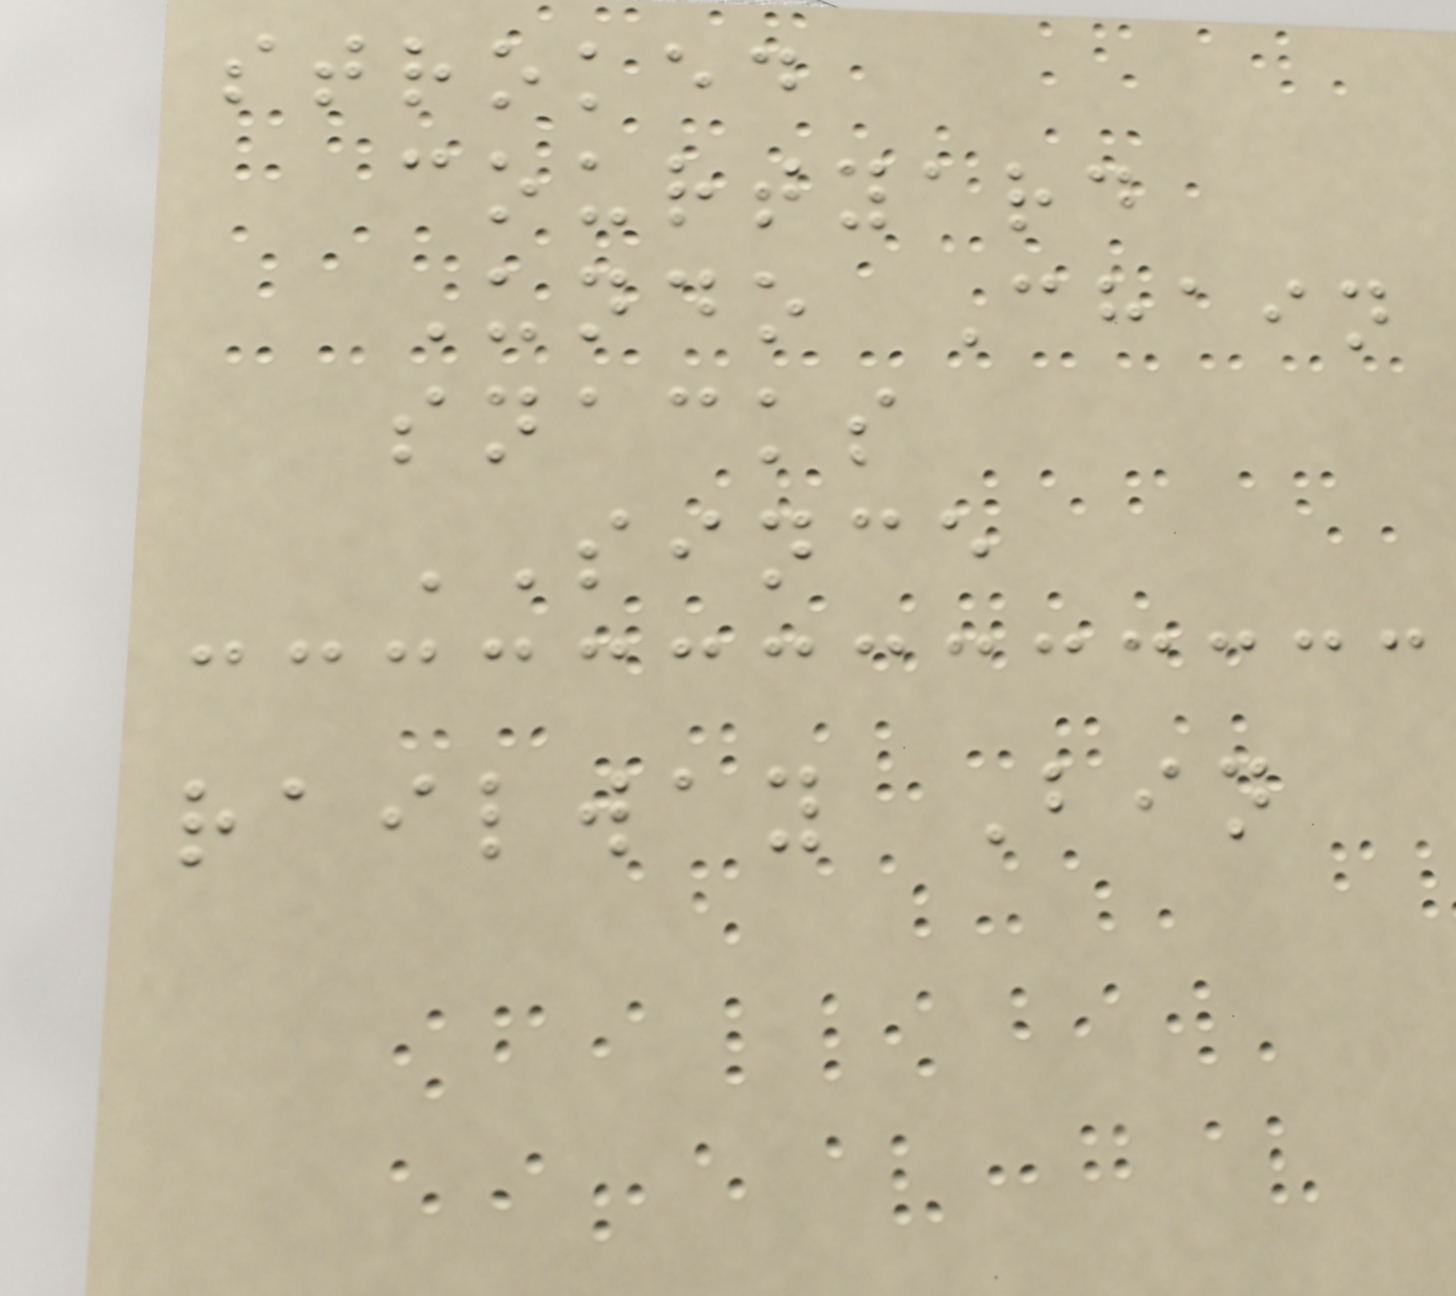stroked
courtyard
Undo Chain
snacks
SINCE
railway Bin
